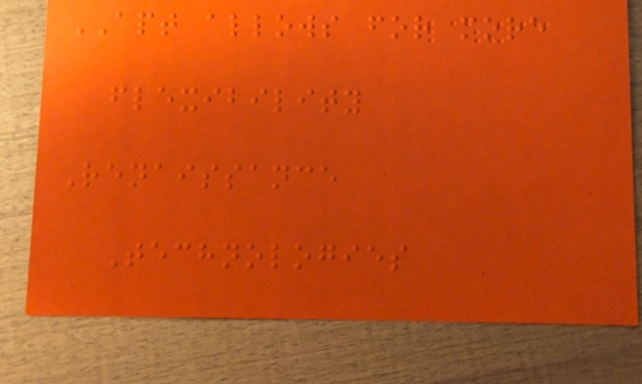APT allows for more
flexibility
Renaissance
Technologies
